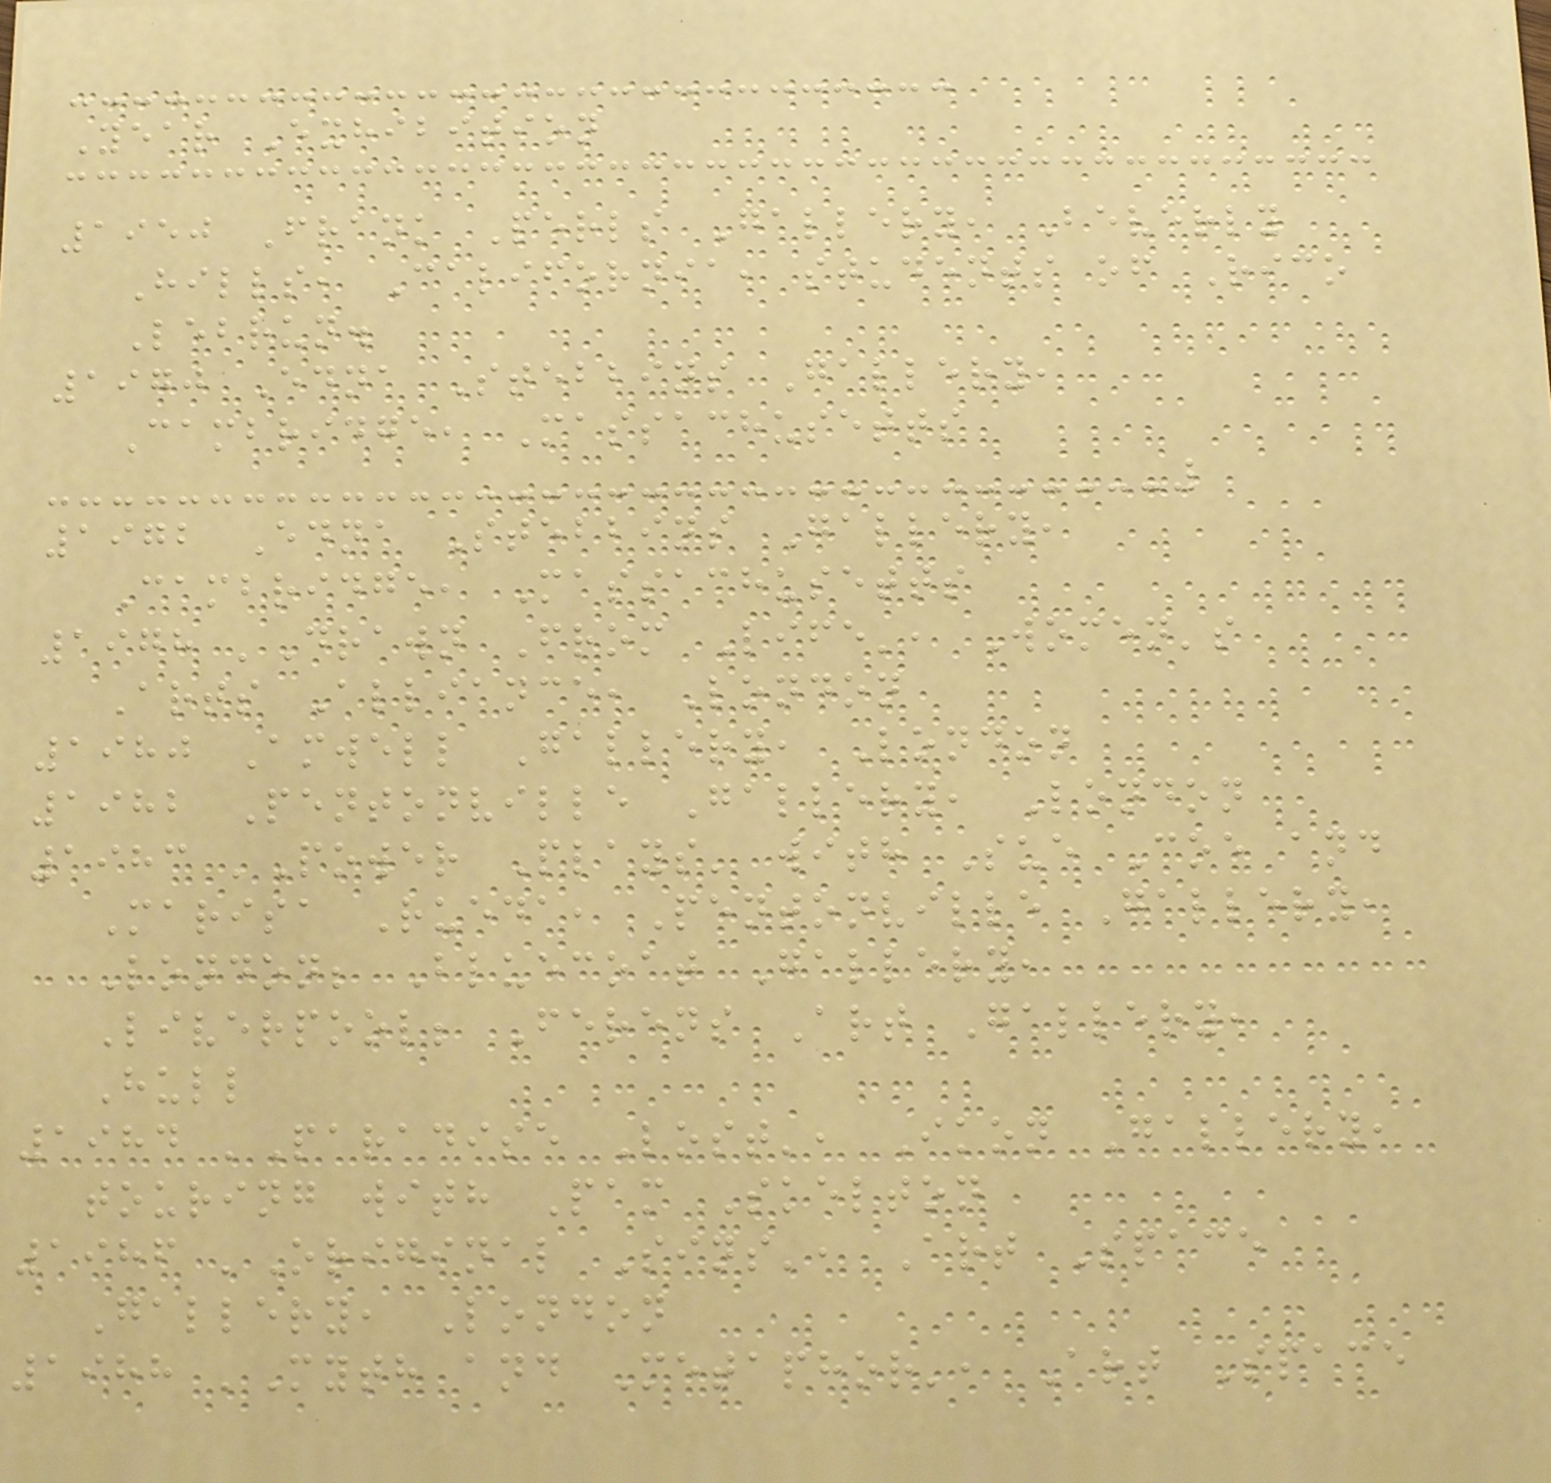Year Exhibition
1950 Frank Perls Gallery, Beverly
Hills, California, students of Rico
Lebrun.
1970 Edna Stebbins Gallery,
Cambridge, Massachusetts
1972 Edna Stebbins Gallery,
Cambridge, Massachusetts
1978 'Drawn From Life', Women's
Arts Alliance, London
1980 Amwell Gallery, London
1982 Pentonville Gallery, London
1983 'Power Plays' with Sue Coe and
Marisa Rueda, Pentonville Gallery,
London; Bluecoat Gallery,
Liverpool; Ferens Art Gallery,
Hull
1984 'Paradise Lost', Ikon Gallery,
touring with Pam Skelton
1986 'Original Sins', Art Space
Gallery, London
1988 'Myth and Metaphor', Art Space
